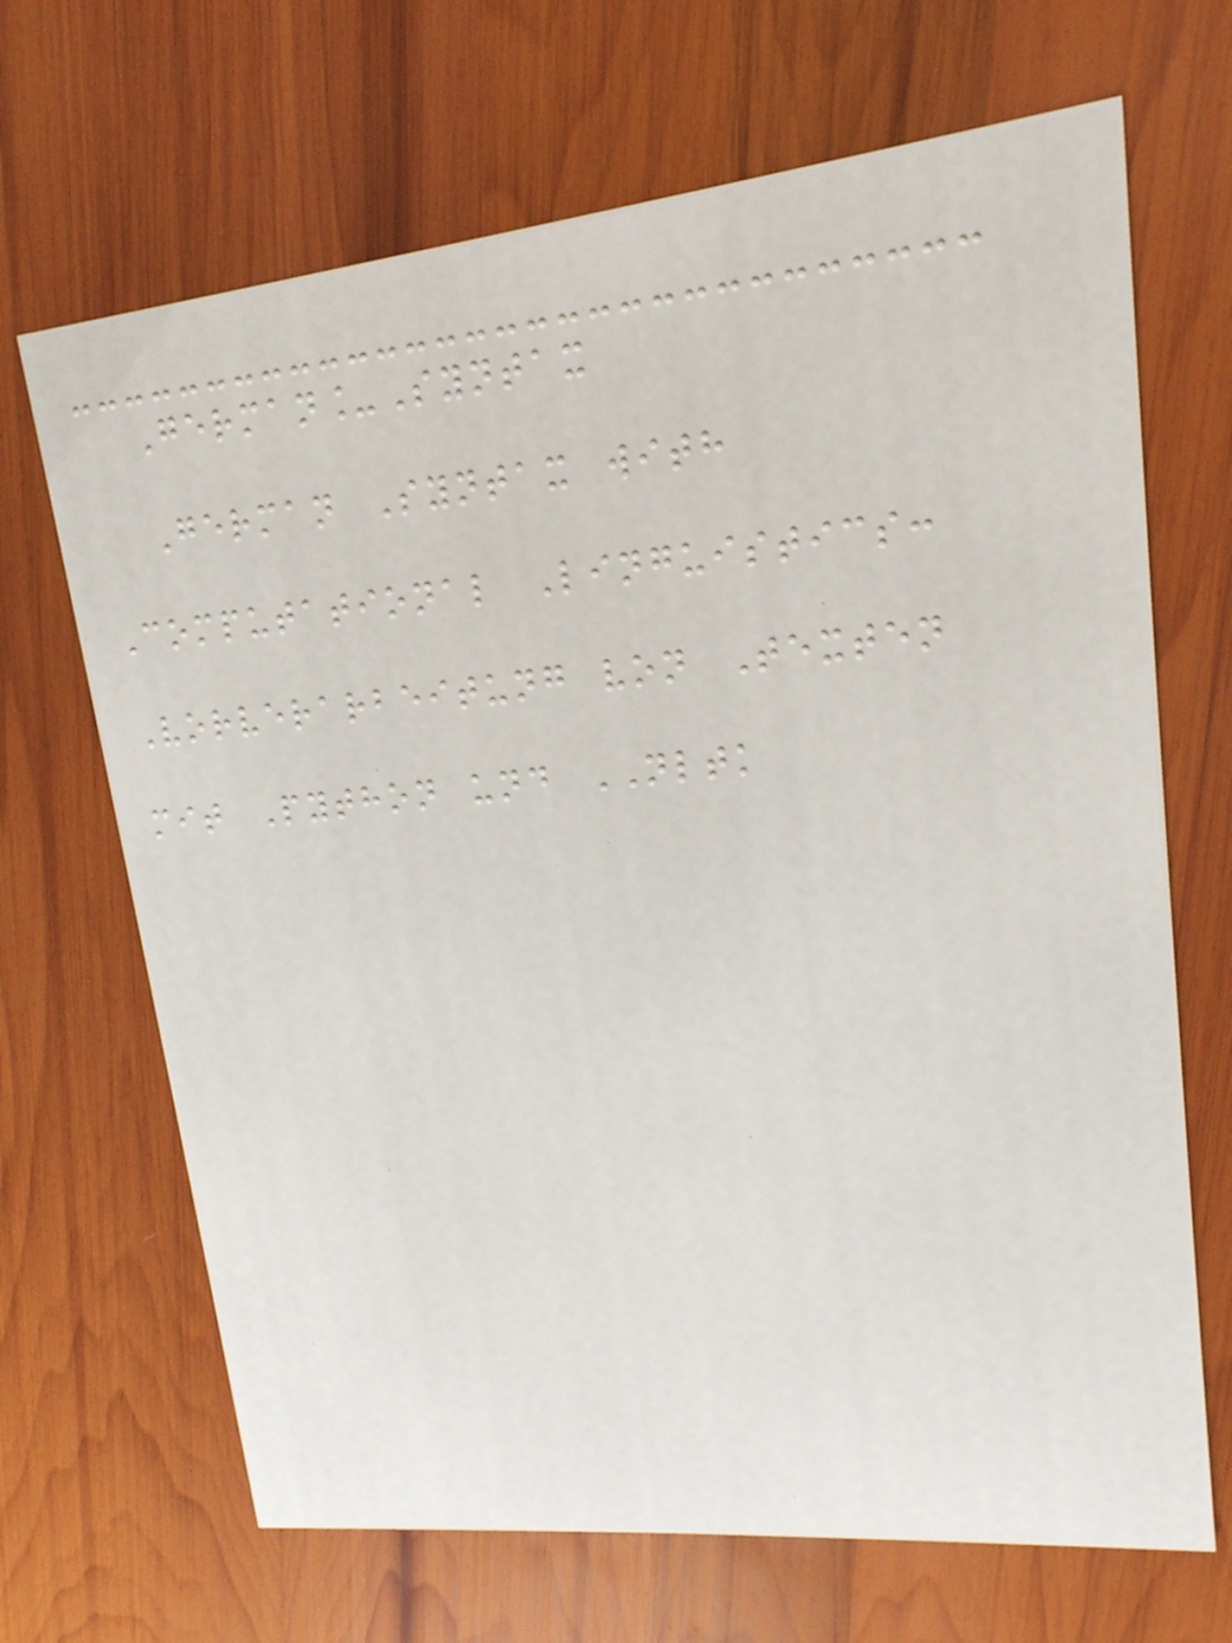German_Syntax
German Syntax with
Computational Linguistics:
Vorverarbeitung von Texten
mit Python und NLTK
